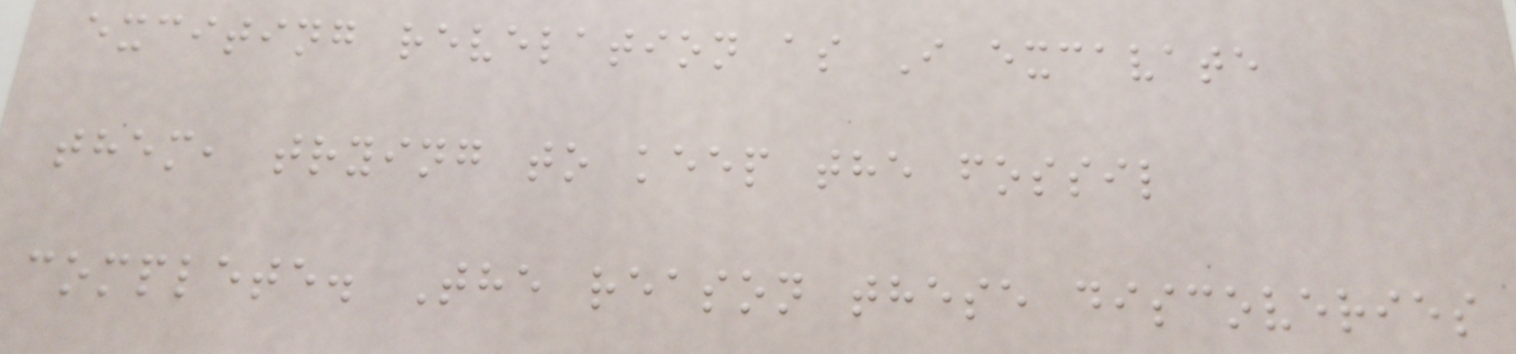exciting revelation as I excavate
them, trying to keep the fossil
complete. The reason these discoveries
